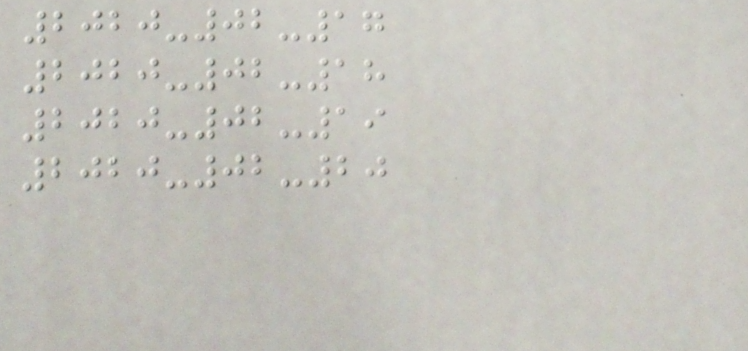2020-02-17
2020-02-18
2020-02-19
2020-02-20
